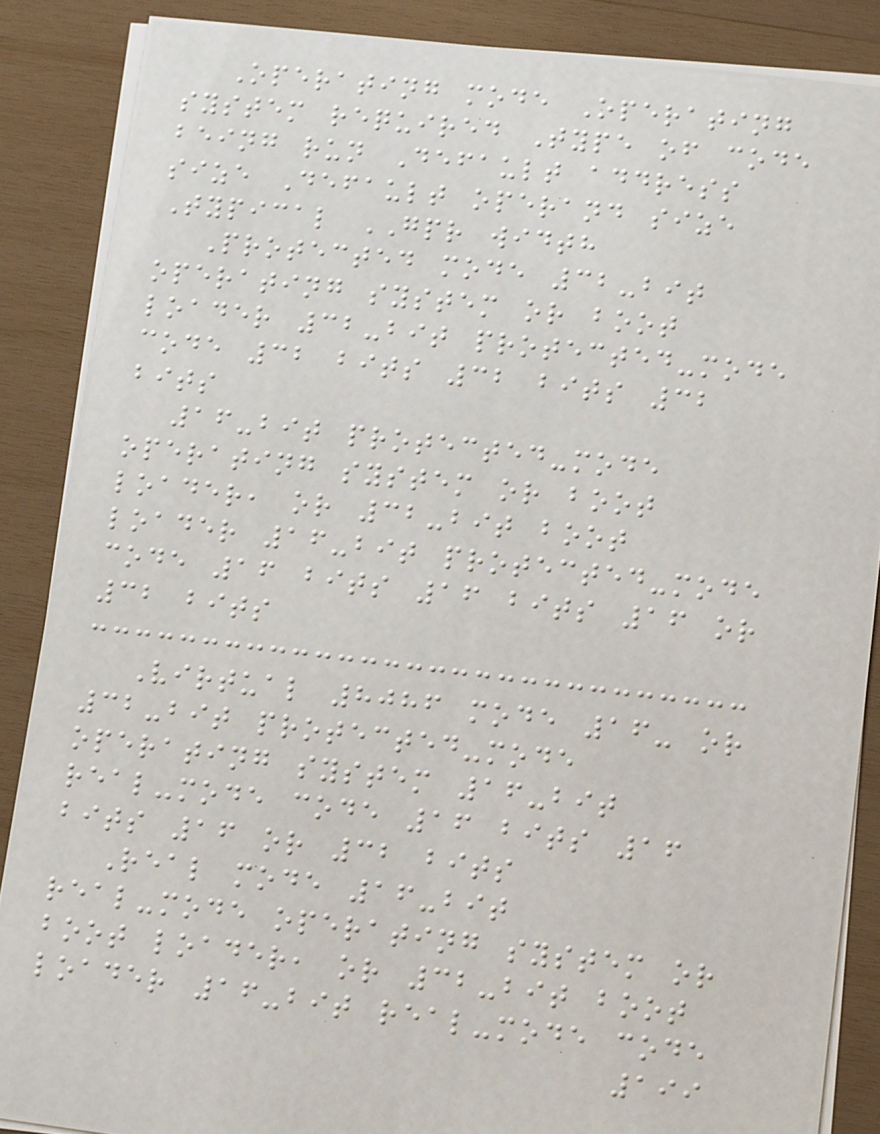Operating mode Operating
system required Type of code
being run Default address
size Default operand size
Typical GPR width
Protected mode 32-bit
operating system or boot
loader 32-bit protected-mode
code 32 bits 32 bits 32
bits
16-bit protected-mode
operating system or boot
loader, or 32-bit boot
loader 16-bit protected-mode
code 16 bits 16 bits 16 or
32 bits
Virtual 8086 mode 16- or
32-bit protected-mode
operating system 16-bit
real-mode code 16 bits 16
bits 16 or 32 bits
Real mode 16-bit
real-mode operating system or
boot loader, or 32-bit boot
loader 16-bit real-mode code
199
